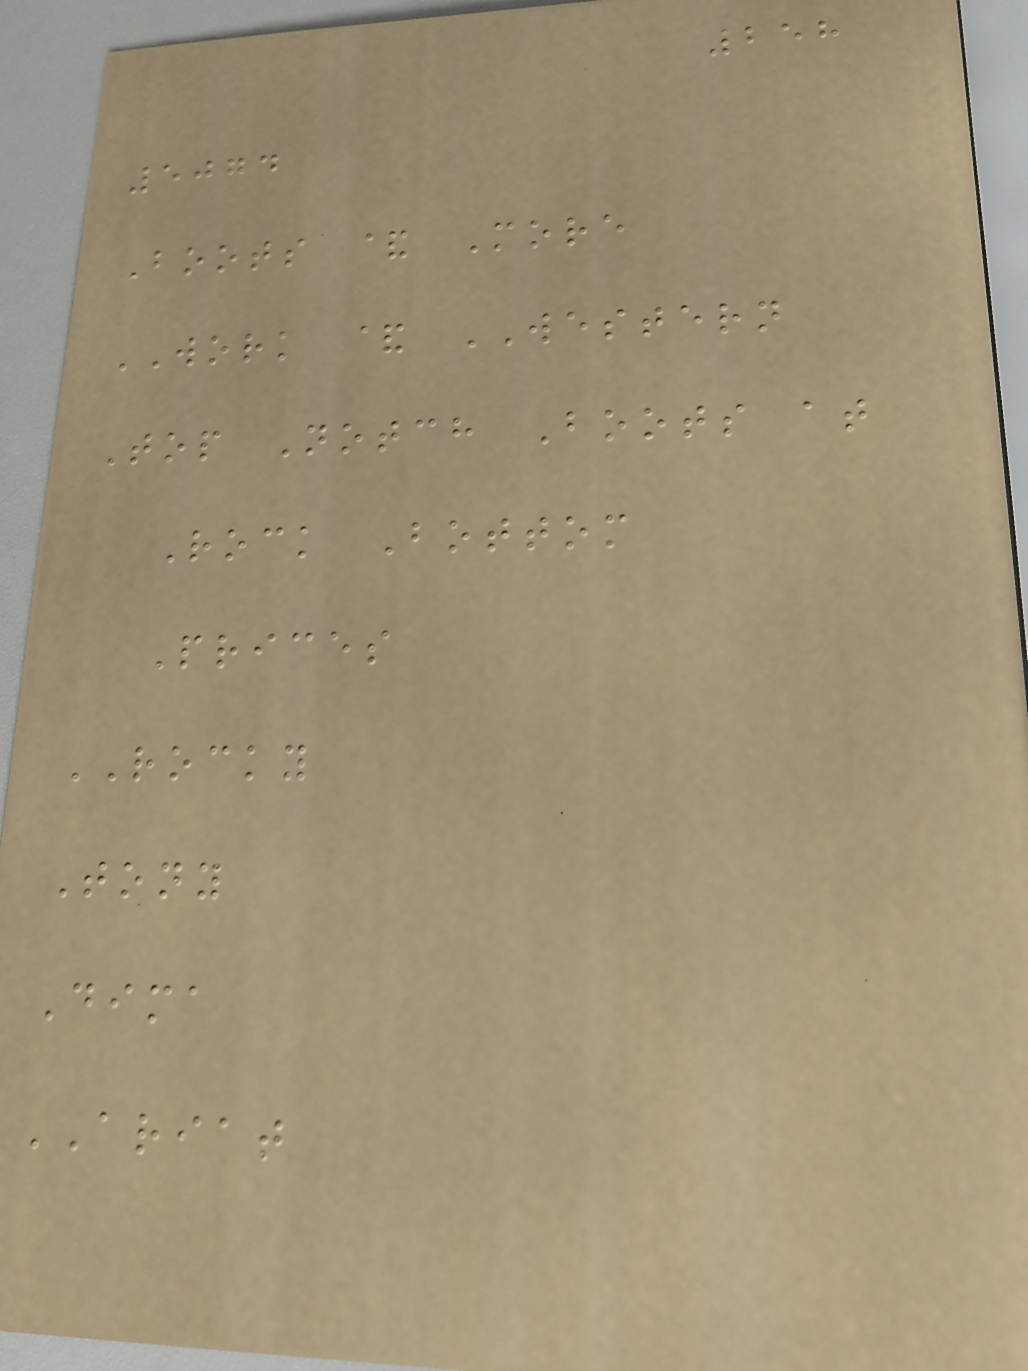258
5074
Boots & More
WORK & WESTERN
Top Notch Boots at
Rock Bottom
Prices
ROCKY
Tony
Dima
ARIAT
